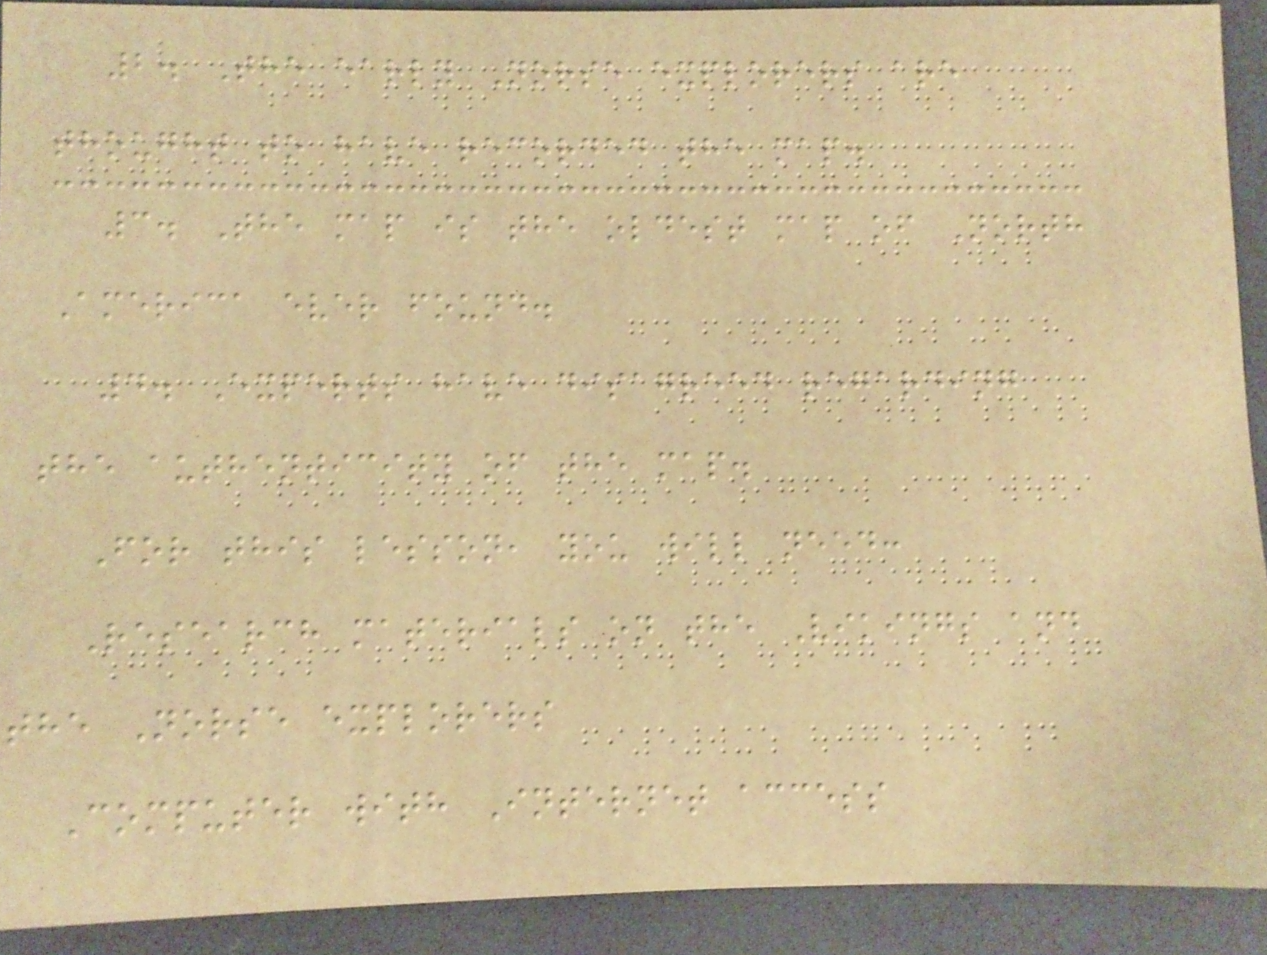2. The early Norse explorers are
thought to have recorded the map.
3. The map is the oldest map of North
America ever found.
4. Experts have disagreed regarding
the authenticity of the map.
For this lesson, you will need:
Research materials on the Vikings and
the Norse explorers
Computer with Internet access
